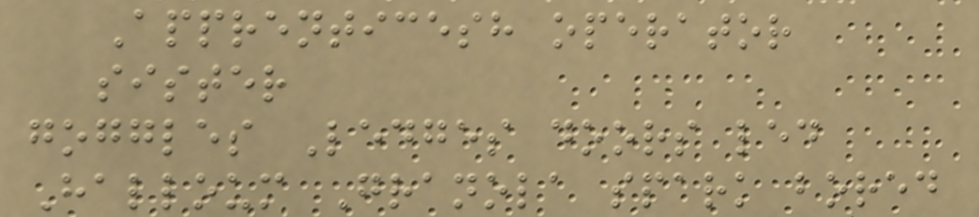Apprenticesh operator
sister
goggles Ledges doors led
Halloum Granola spark bored
